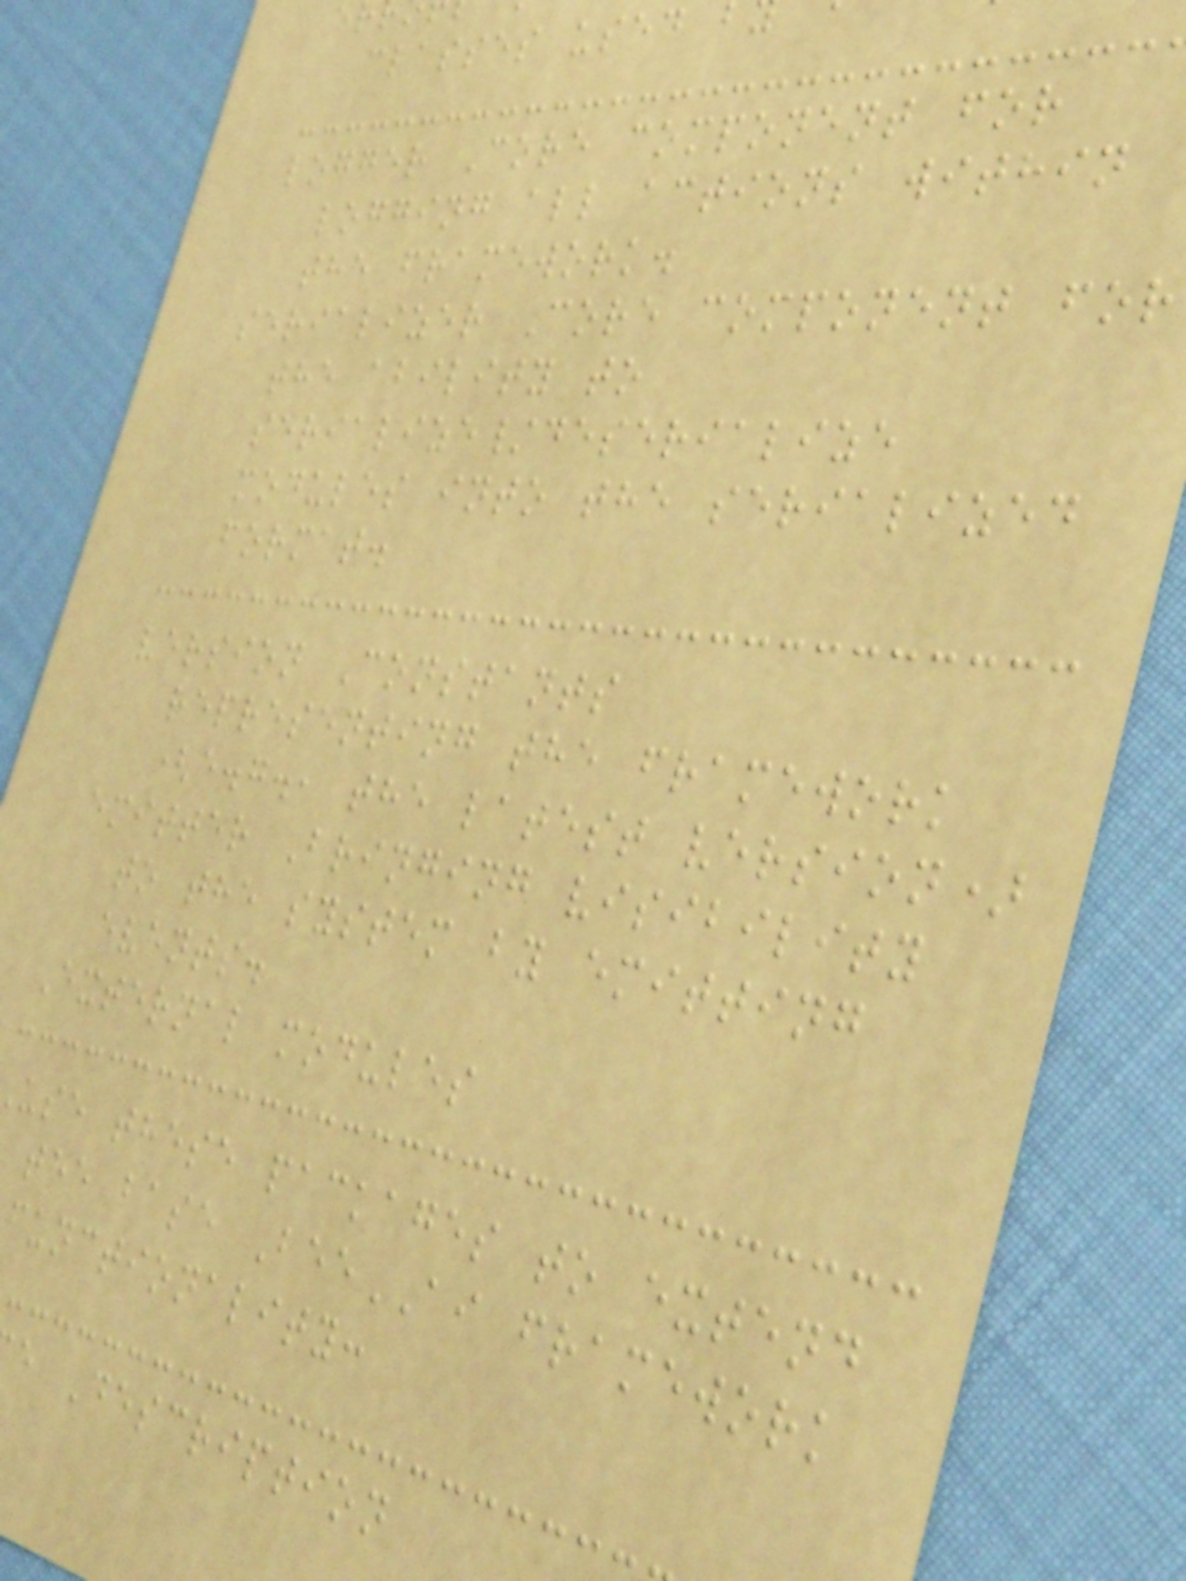classes used
logger Core component for
logging all actions within
the framework.
serializer Core component for
the ability to
serialize/deserialize
modules into the serialized
format.
version Constants
representing the framework
(e.g., the latest version)
emitter Bringing visibility
to the system by emitting
events.
External modules
use these packages to extend
the base BeeAI framework
functionality:
e Description
